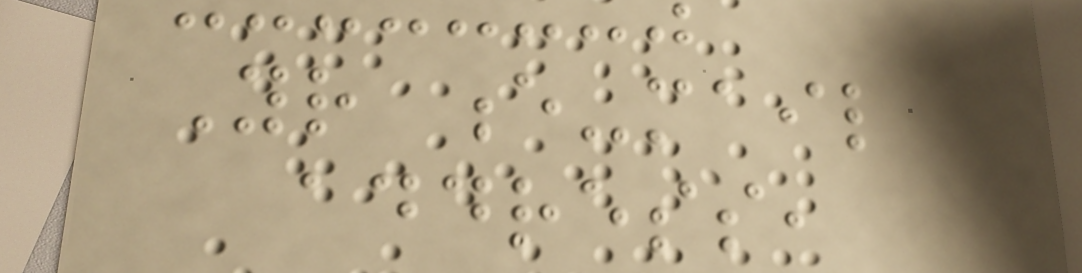Your e-mail
address,
